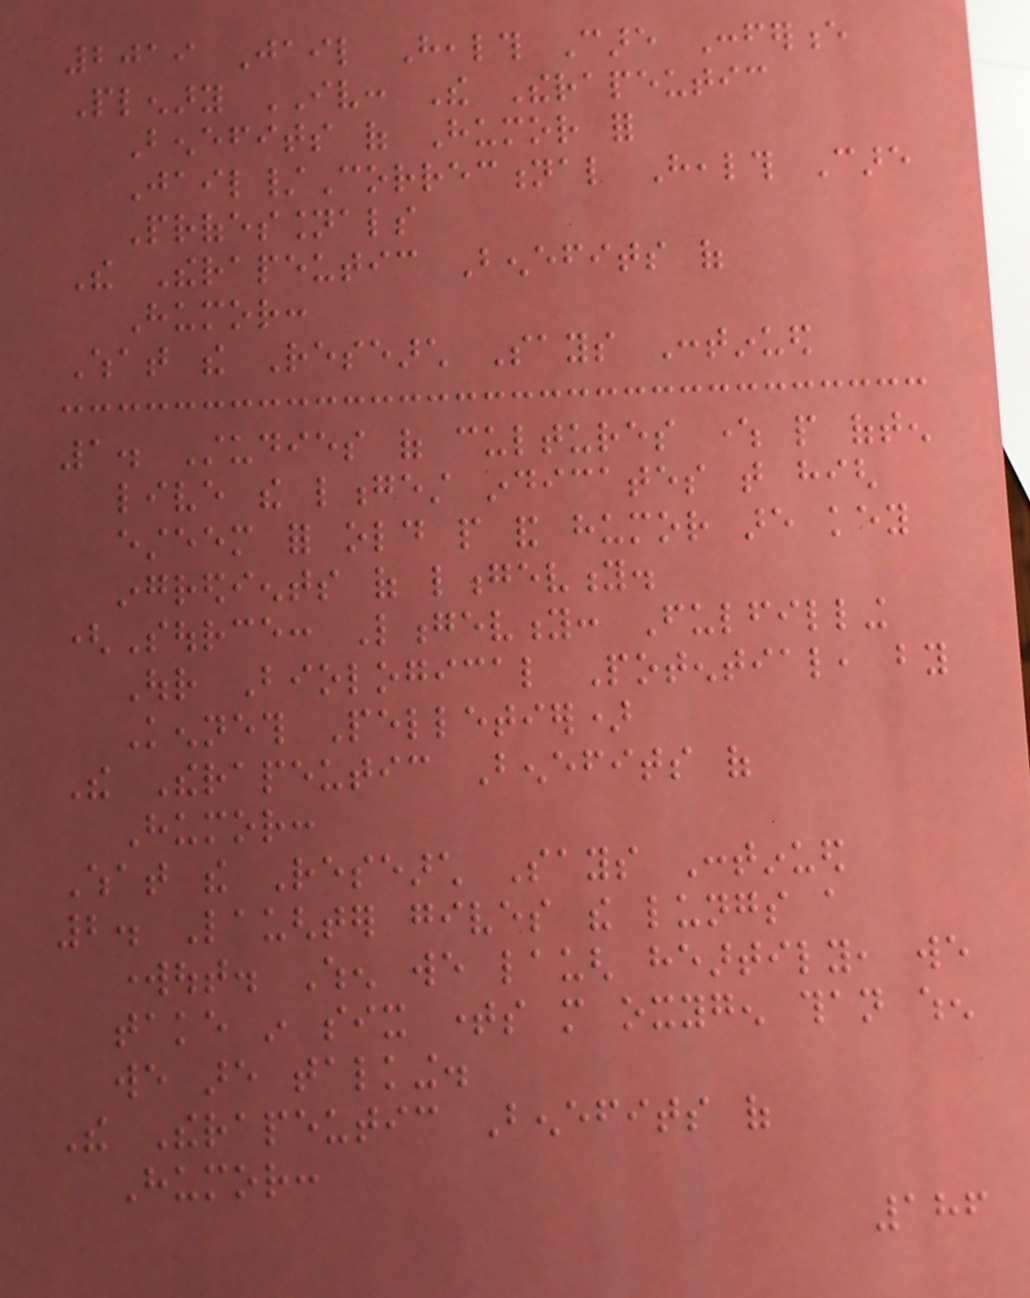2019 Jail Health Care Conference
Plenary IV: The Therapeutic
Benefits of Humor for
Jail/Correctional Health Care
Professionals
The Therapeutic Benefits of
Humor:
What the Research Says Continued
1. Studies of cultures where people often
live the longest indicates that high
esteem for old people and humor are key
ingredients of longevity.
(Source: Longevity: Fulfilling
Our Biological Potential, by
Kenneth Pelletier)
The Therapeutic Benefits of
Humor:
What the Research Says Continued
2. Laughter gives the lungs a
workout. When we laugh heartily, we
take in six times more oxygen than when
we are talking.
The Therapeutic Benefits of
Humor:
186
